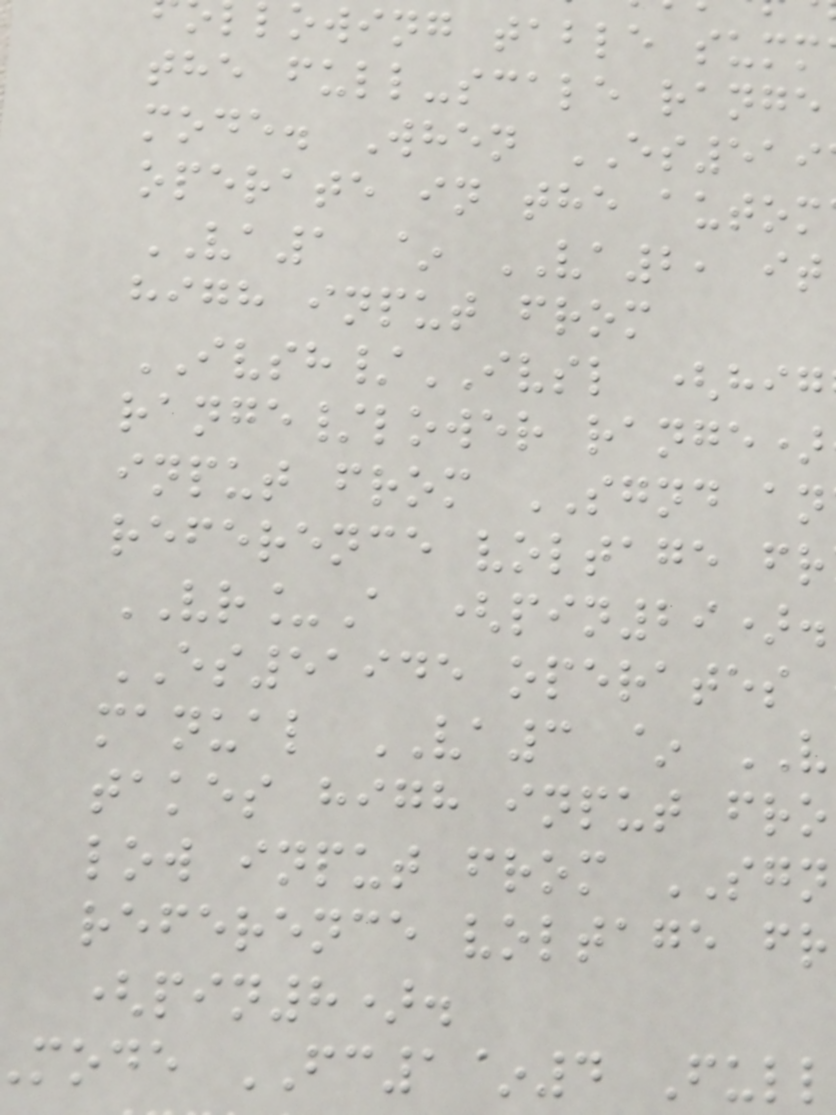owing table summ
the full-scale range
mode. When ES519
operate in the autom
VA1 ~ VA2, it
high input from
IVSH/IVSL (hig
range/lower range)
input from SGND an
reference voltage fr
VR_A (pin29).
ES51945 operates
manual VA3 ~
takes high input fro
low input from SGN
reference voltage fr
(pin8).
mode FC1~4 Full
